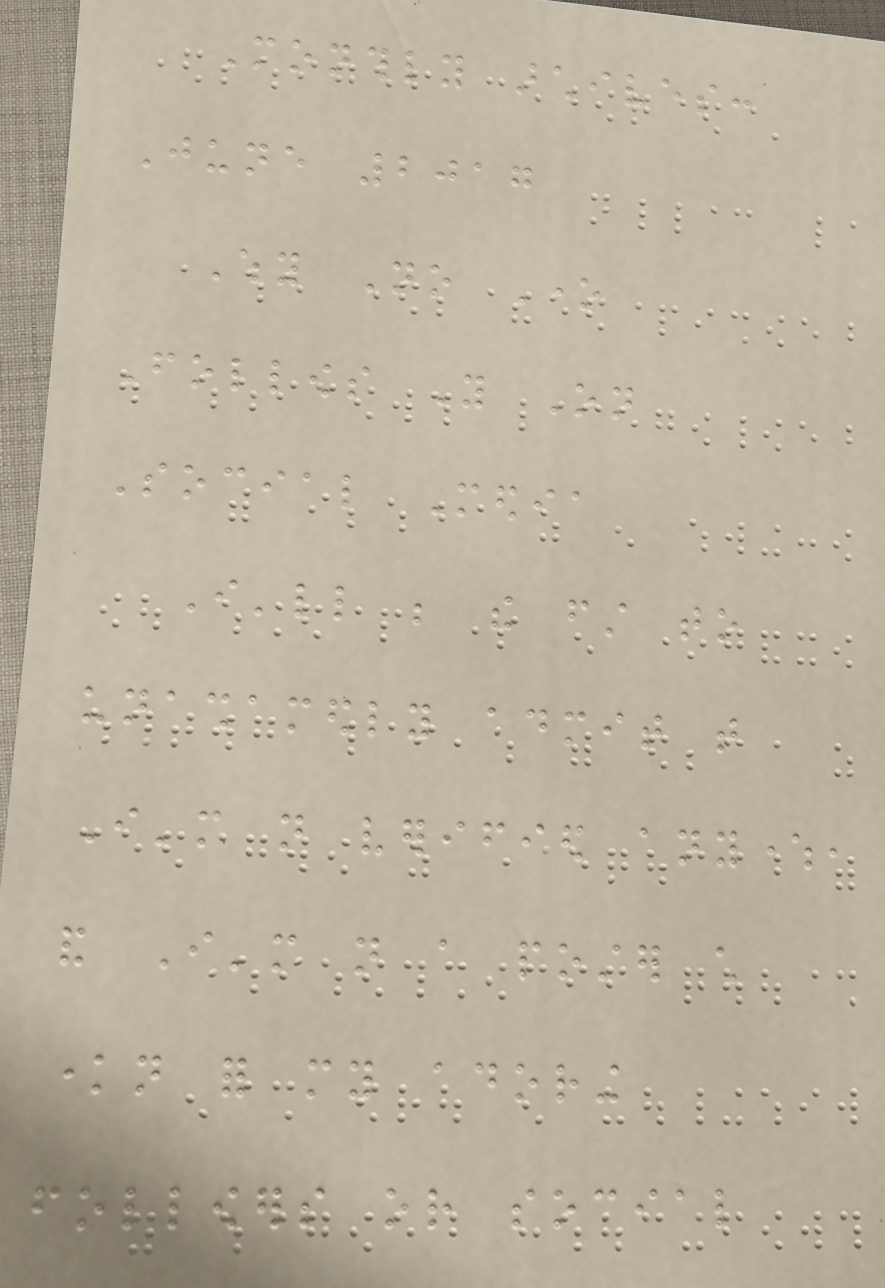Monthly archives:
June 2017
Why No One
Follows You On
Social Media
I'll be the first to
unashamedly admit that
I'm not verified anywhere,
and I'm not a poster child
known for my adoring
followers or social
